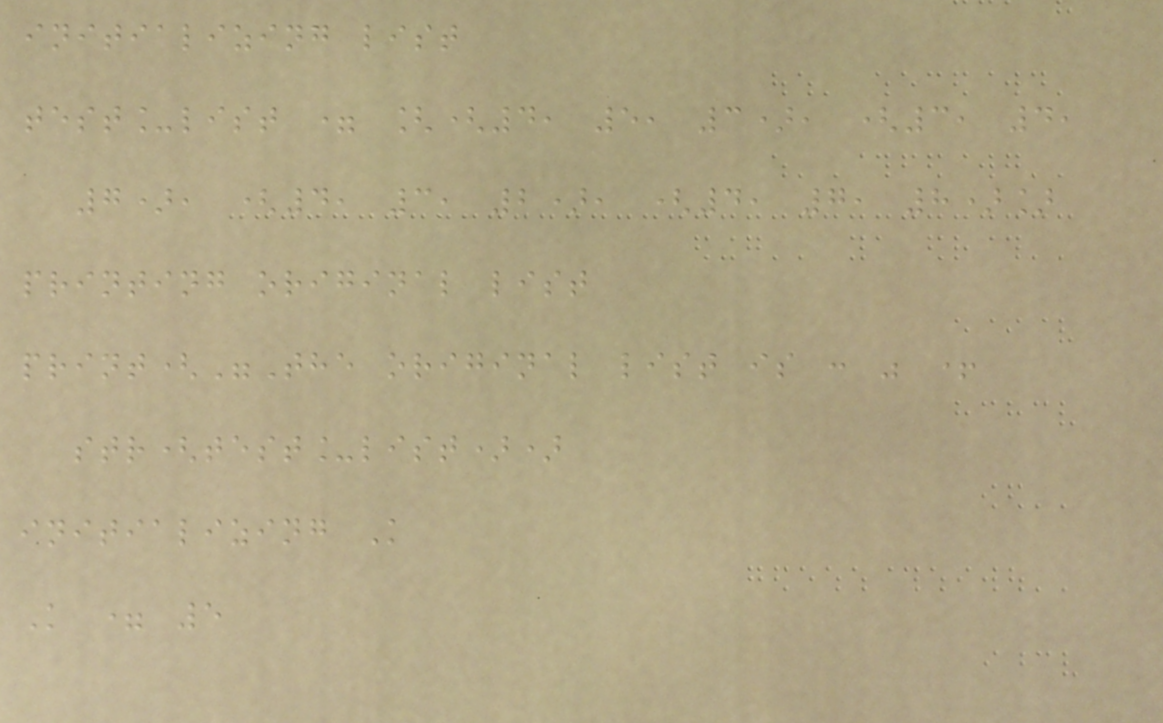initializing list
test_list = [(4, 5, 3), (3, 4,
7), (4, 3, 2), (4, 7, 8)]
printing original list
print("The original list is : " +
str(test_list))
initializing K
K = 5
